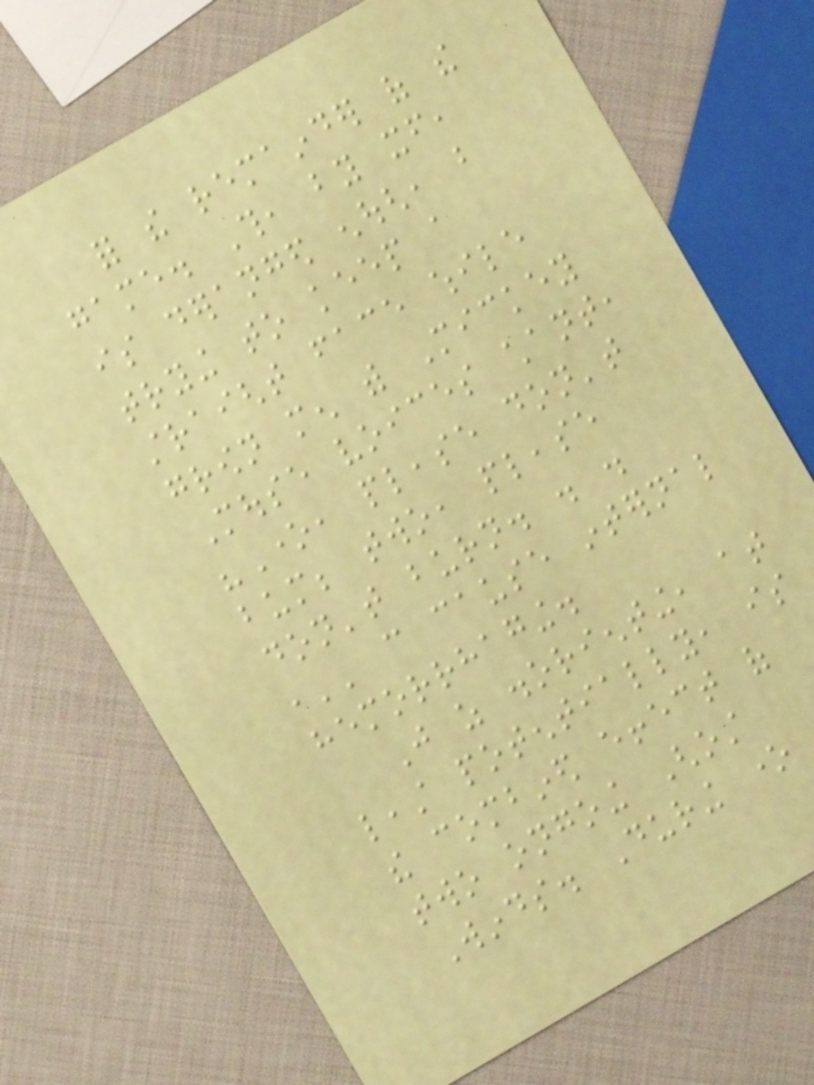for the remainder of the
game. This, by itself,
is deranged enough, but
trying to keep a
straight face while
grown men with Mickey
Mouse voices chant,
"One, please don't
bum; two, please
don't burn. . .
,'' can cause internal
hemorrhaging.
Just as disorienting, at
least potentially, is
the combined effect of
two ongoing Ghost
Winds. During one
